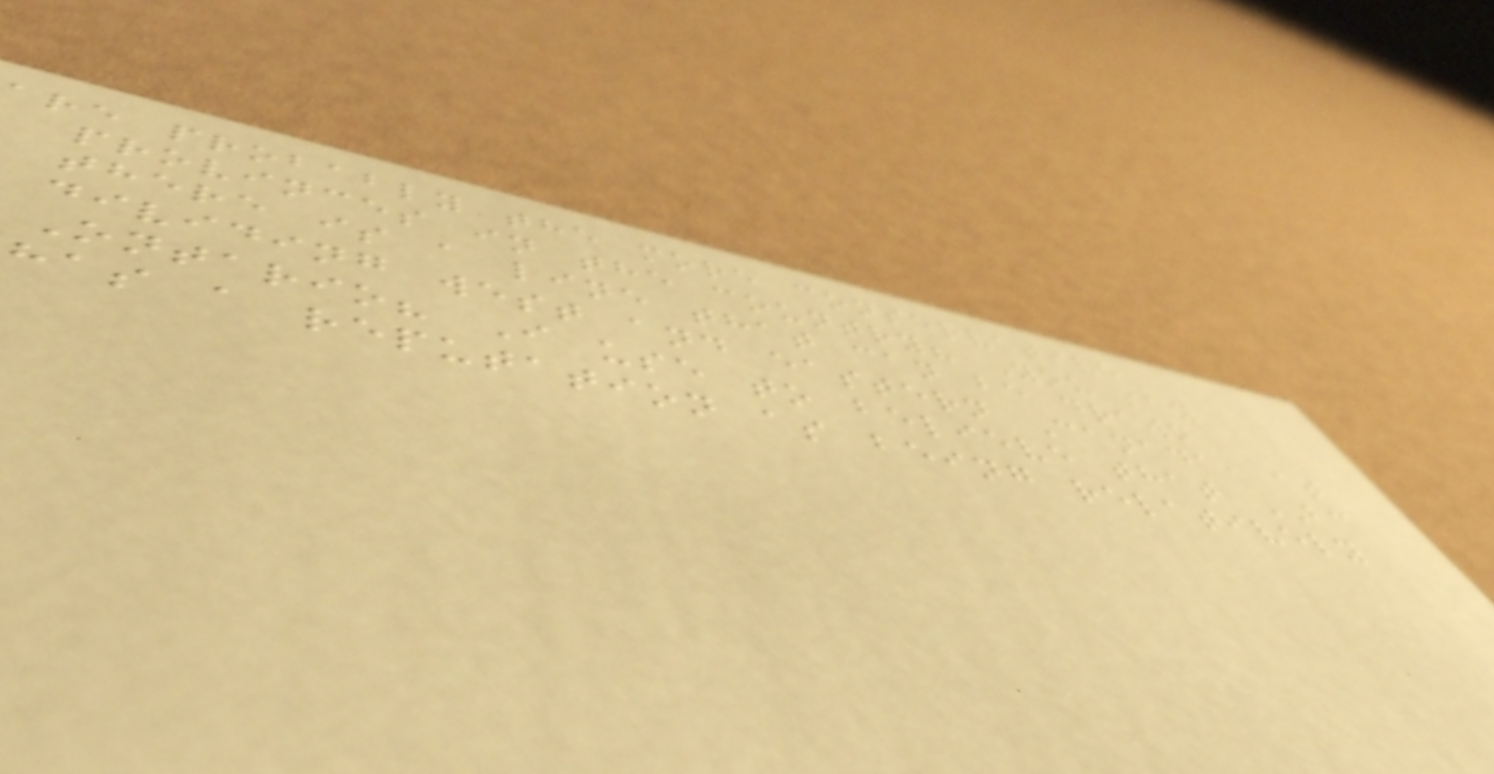are probably the more conservative
provinces in the country? You say
there is a line that can be drawn
dividing west and eastern Canada, at
Ontario? I use to believe that BC
has a reputation as being relatively
